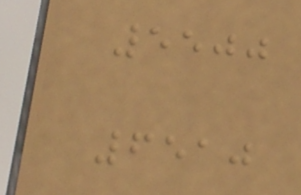5500
6510
